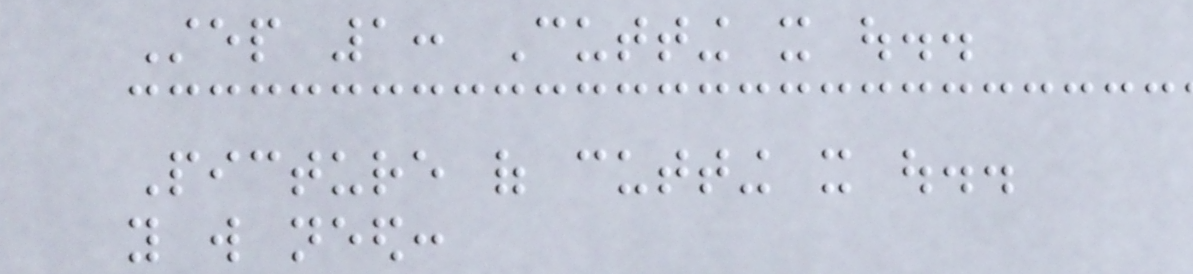Step 1: Cutting it out..
Picture of cutting it out..
you will need:
